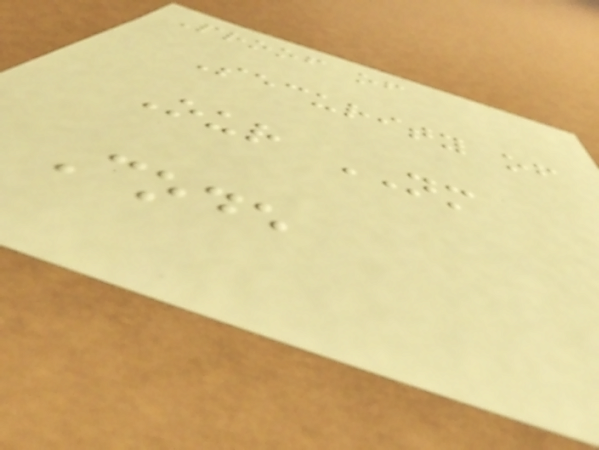Proof of
Security of
Our NM
Code
